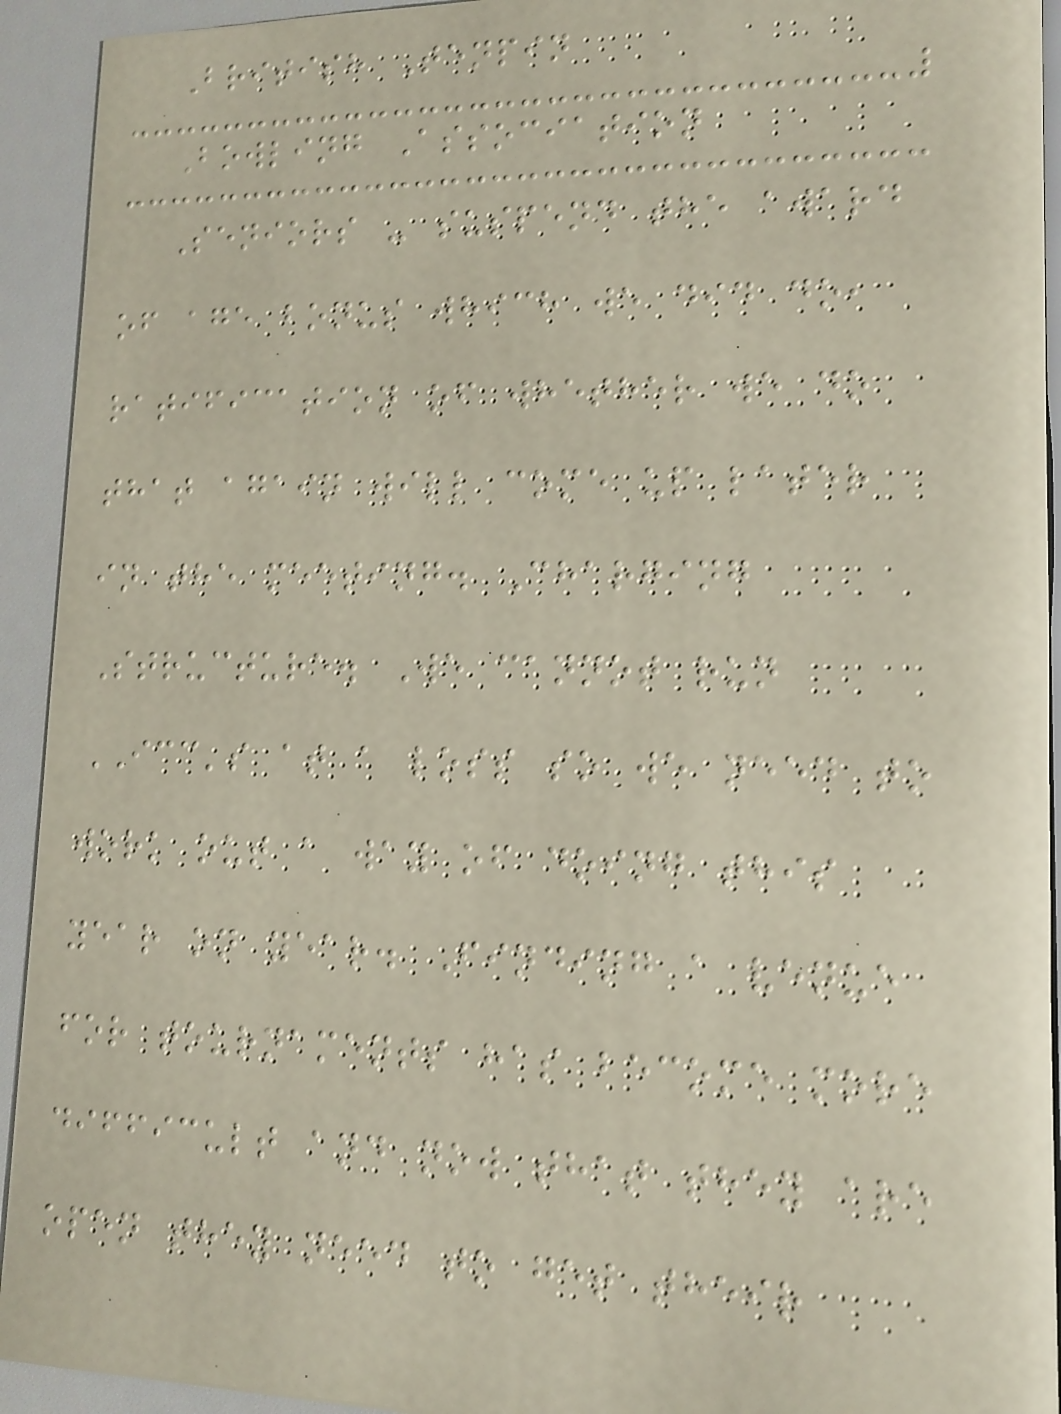British Tenpin
Bowling Association
Seniors - suspend the award
of age bonus which we did do,
ratification of whether we do
that again will come up later
in the meeting. Charging
Structure. We cannot run
ICC's at a loss so we need to
work out a way of doing this
year on year. Finding a venue
for tournaments has become more
difficult and now that they are
open they need to get their
